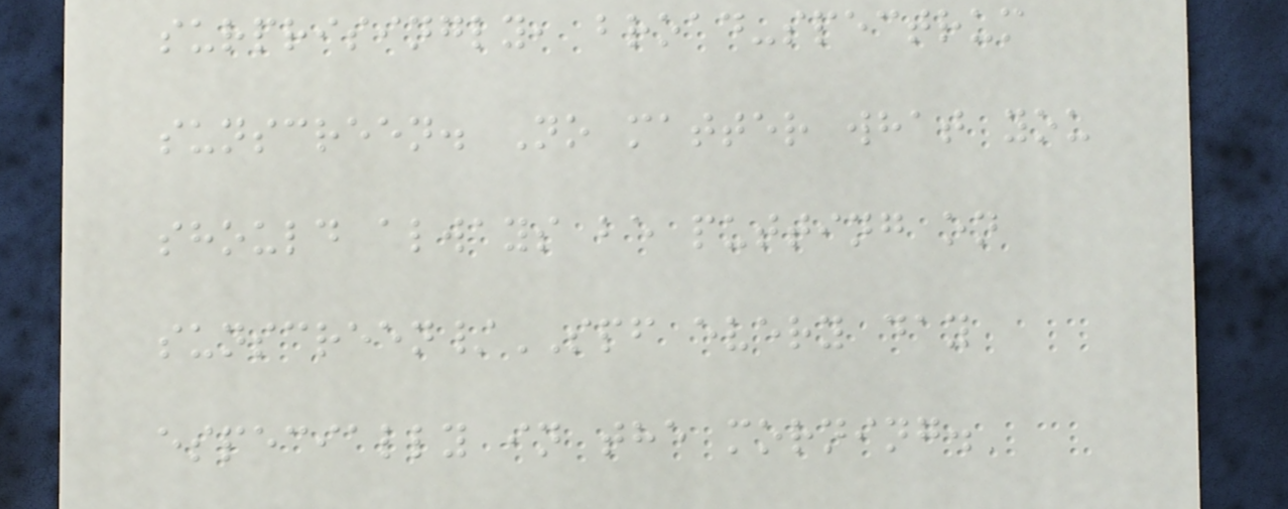surprisingly, broad-spectrum
sunscreen. No matter what you
should always be putting on
sunscreen/SPF every day
especially in the morning.
